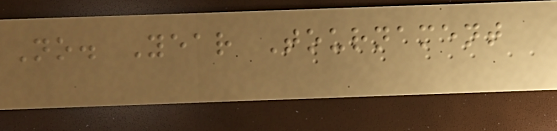No. Year Tournament
